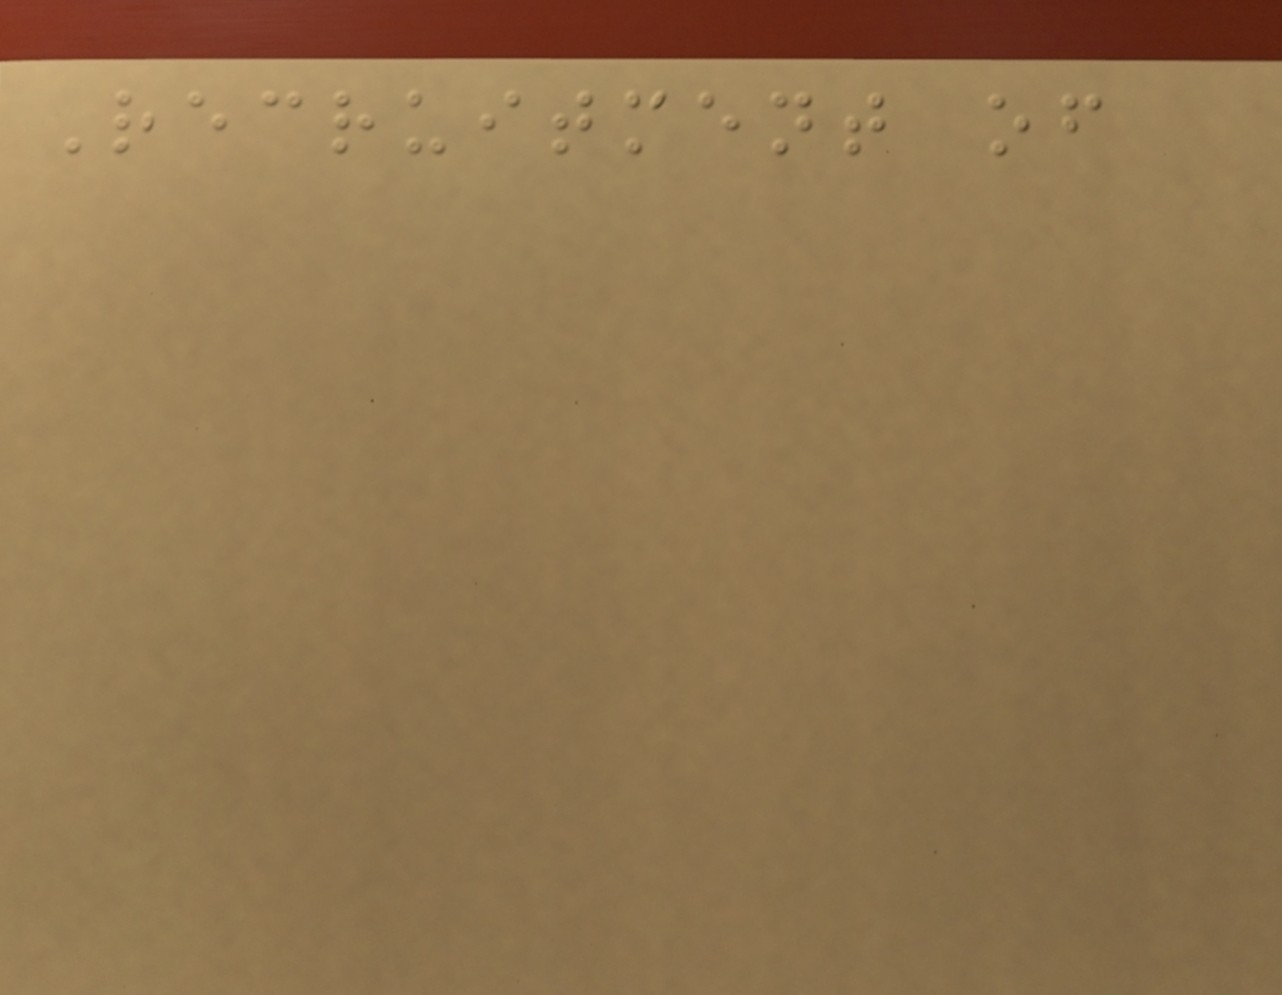Recruitment of
